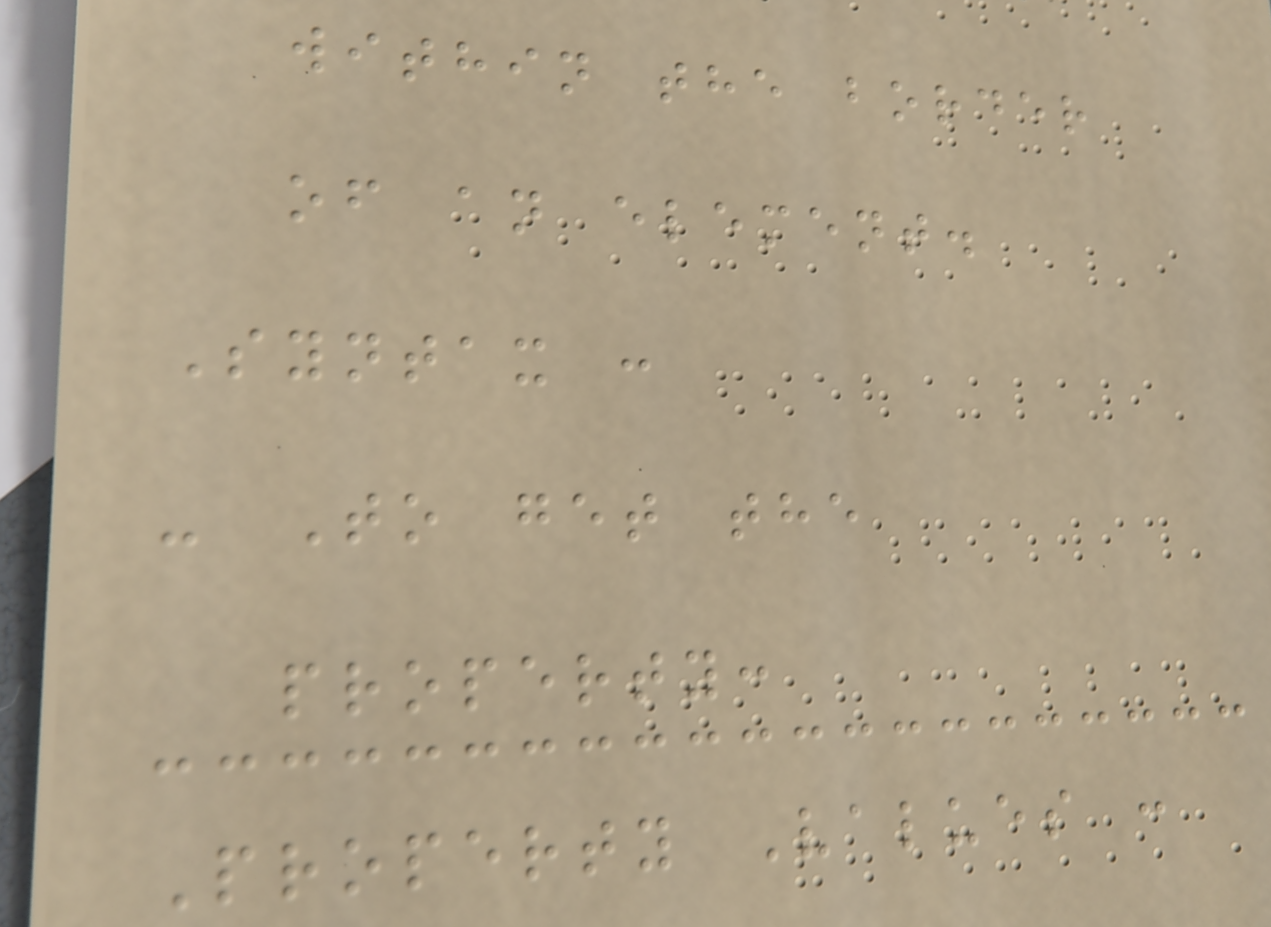within the border
of an element.
Syntax :
- To get the
property:
Property Values :
